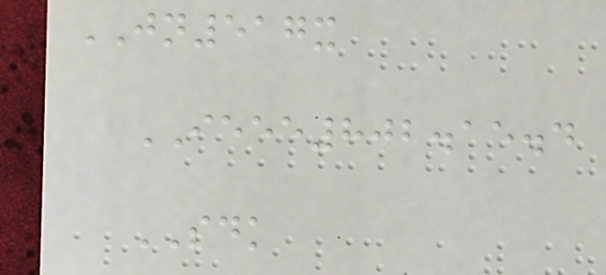JN517x
IEEE802.15.4
SDK
